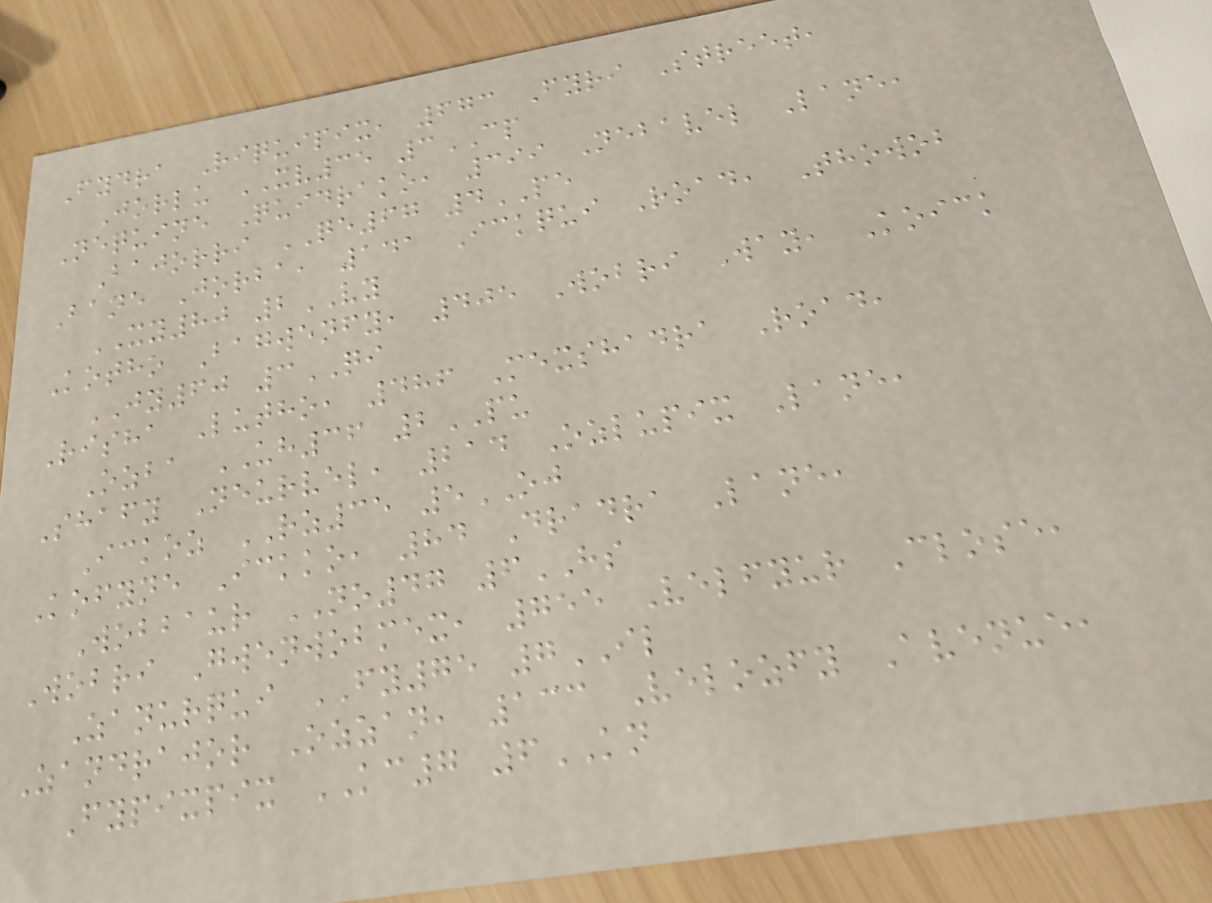Fydra Riquipix, 673 Fyri Street,
Jorlu XV35 3CP
Nequine Quidrako, 399 Nebavel Lane,
Bajorri QE67 4PE
Bane Jorba, 141 Ickqui Road, Thowob
XY80 2VY
Kotho Bagwenfy, 405 Wobri Way, Koick
JY60 3QI
Risha Lutho, 486 Mexshadra Road,
Ozba UH36 2PU
Shafy Neurvel, 214 Ozlupix Lane,
Ickoz RZ35 5OJ
Kofyne Ickko, 84 Dradra Lane,
Wobbaur NO47 6HS
Wobri Gwenwobmex, 755 Velfyur Close,
Zanurqui FY75 7IL
Zandrajor Ozzan, 133 Velozfy Avenue,
Fypixpix KC7 6KN
